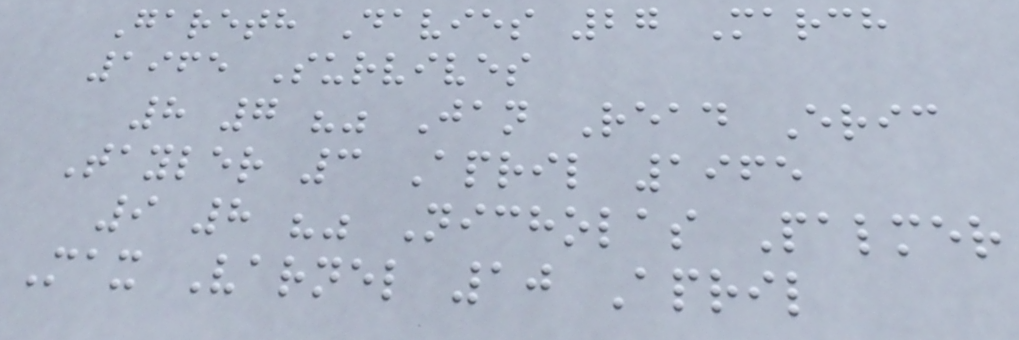Gareth Davies 27 March
1965 Survives
8 7 "" Jan Read Eric
Tayler 3 April 1965
9 8 "" Nicholas Palmer
Max Varnel 10 April
